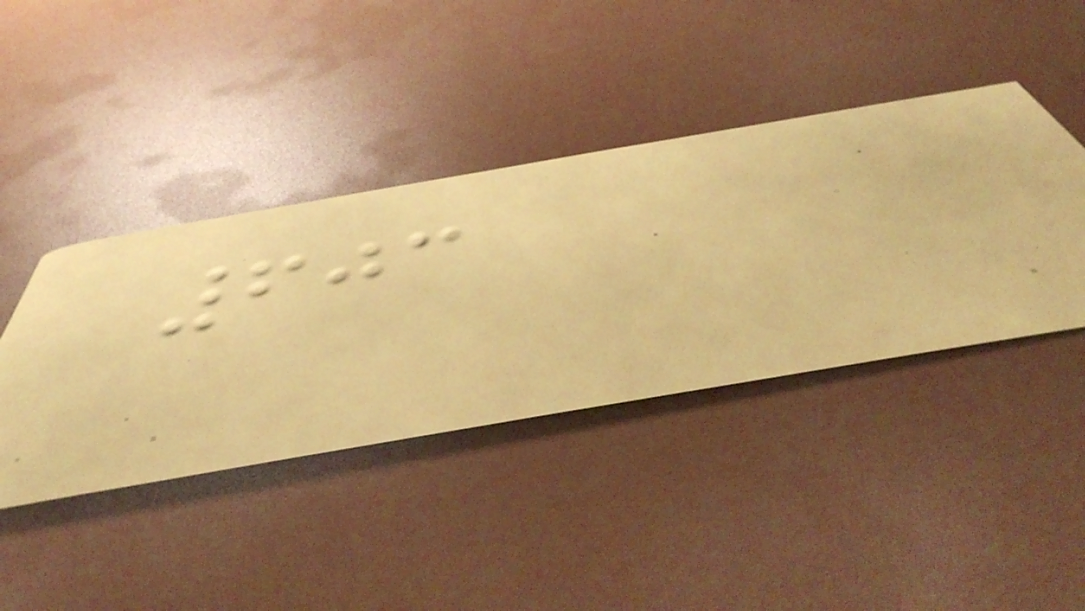603
